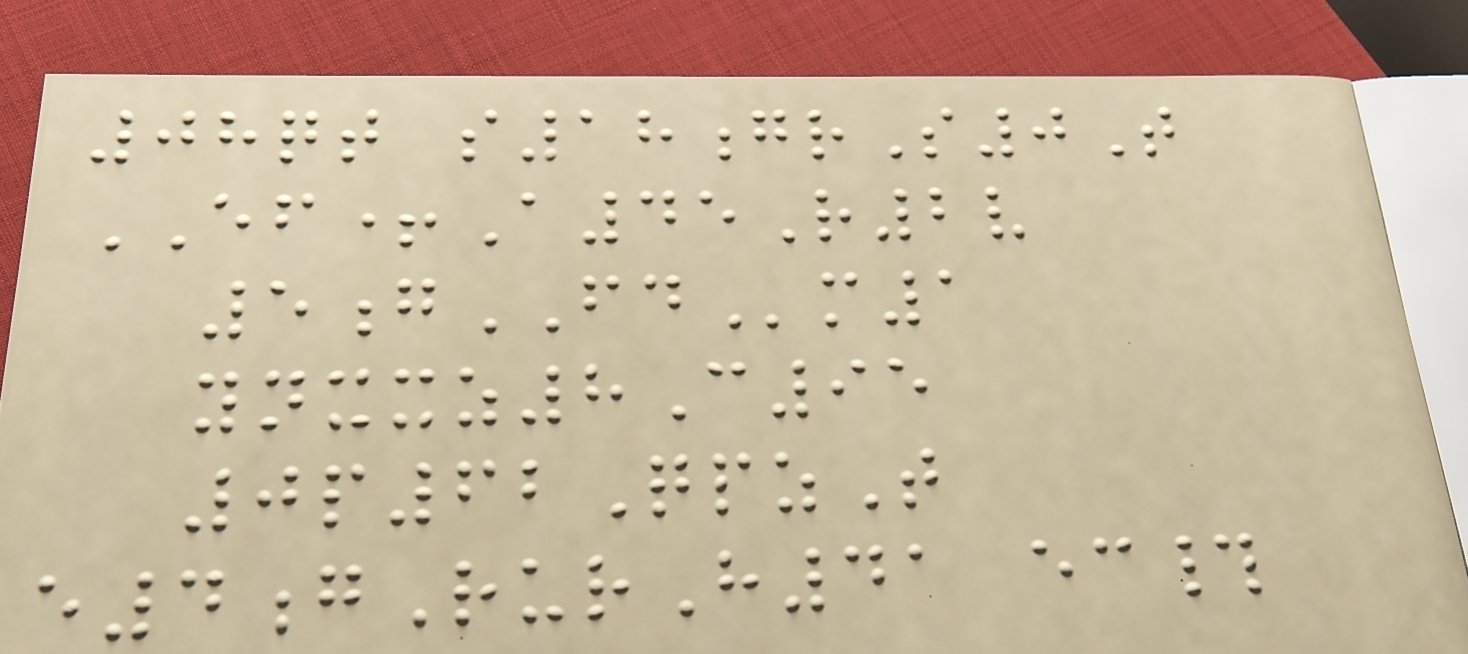08qt s18grS0T
EF+A45R2v
5gFDm1
ynxxz8C95
0p62QpzT
e4gRurH41 ec#
